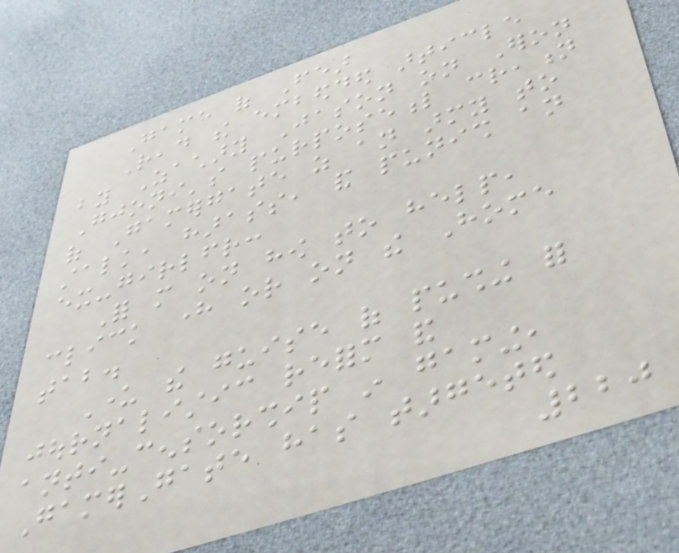Game of Fear
Read the embedded article
by Zachary Jason on Eron
Gjoni's purposeful creation
of Gamergate as an army to
stalk, harass, and punish an
ex-girlfriend:
For more on how to help,
click here or on the Home
tab.
Under the guise of pushing for
journalistic reform and
anti-censorship in gaming,
GamerGate has targeted
220
